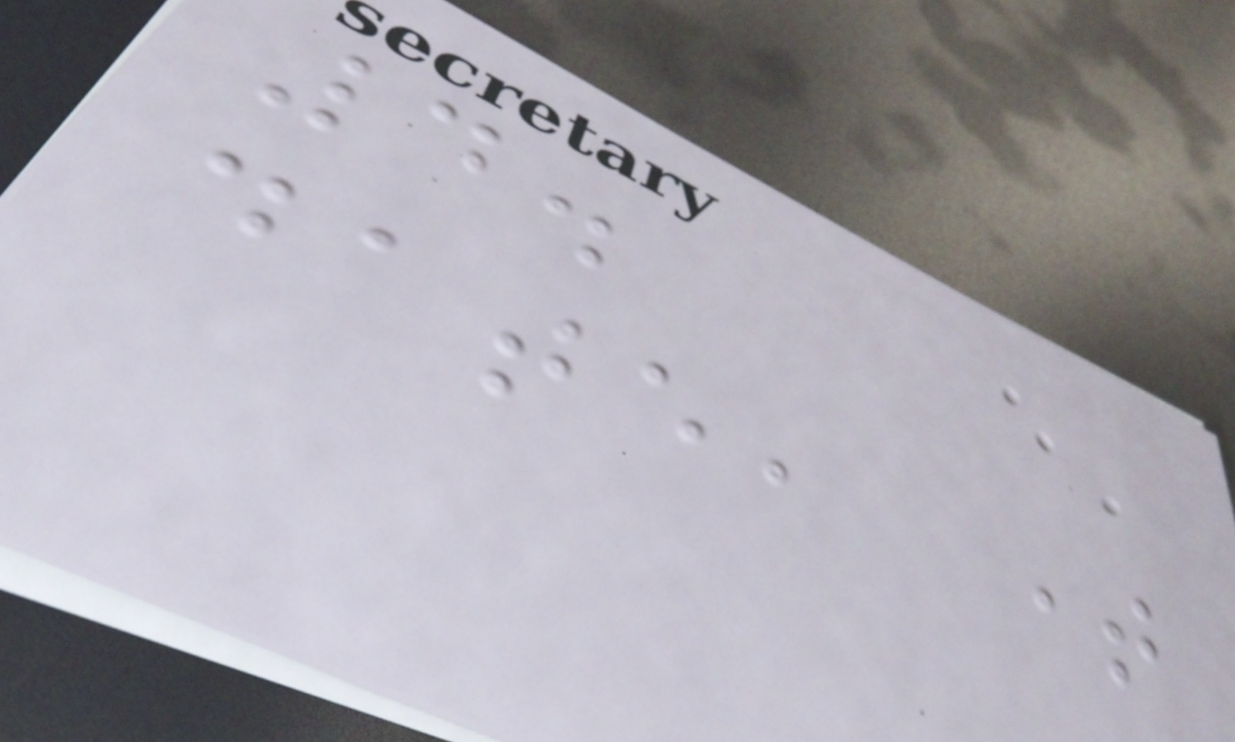4.
date, time
